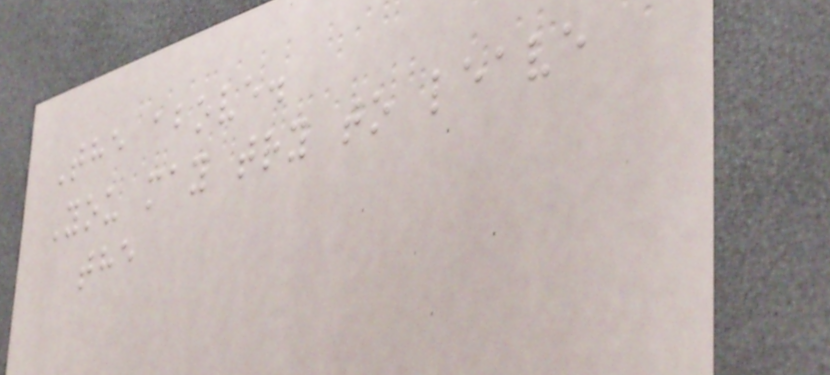The above.
You may try to leave
the
